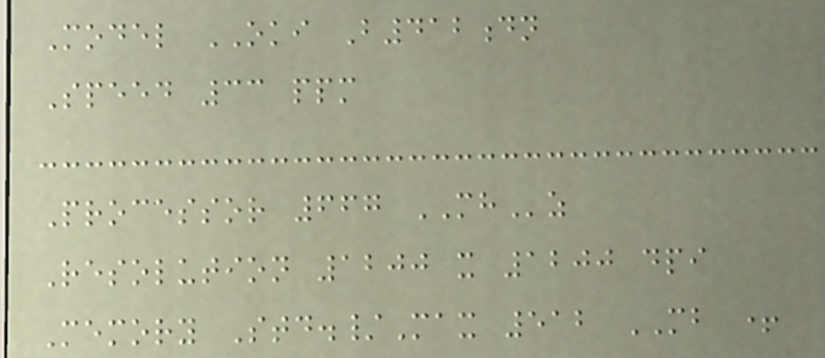Model OKI B412dn
Speed 33 ppm
Processor 667 MHz
Resolution 1200 x 1200 dpi
Memory Std./Max 512 MB +
